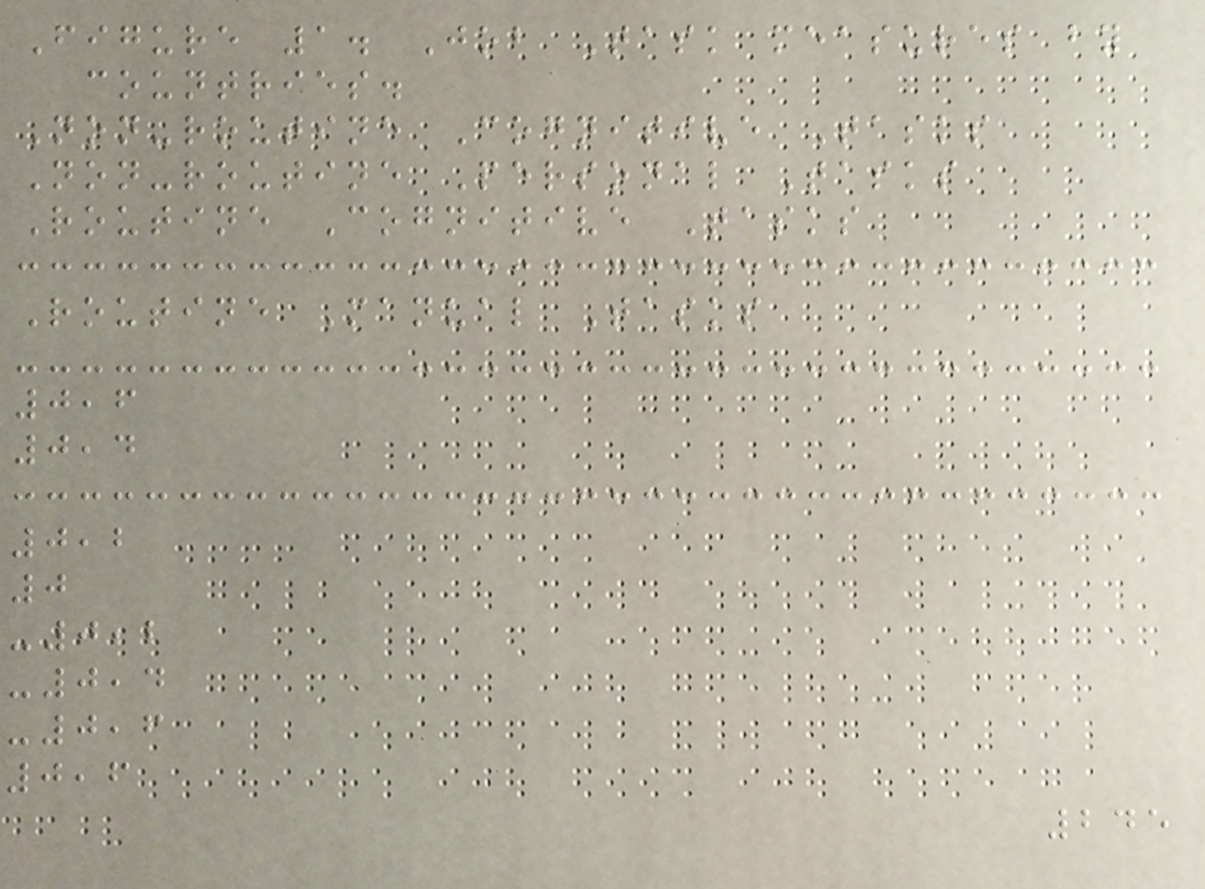Figure 1. Job Task measures by
countries.
Non-routine Cognitive Tasks
Non-routine Personal Tasks
Routine Cognitive Tasks
Routine Manual Tasks
0,6
0,4
0,2
0
-0,2
-0,4
-0,6
0,6
245
